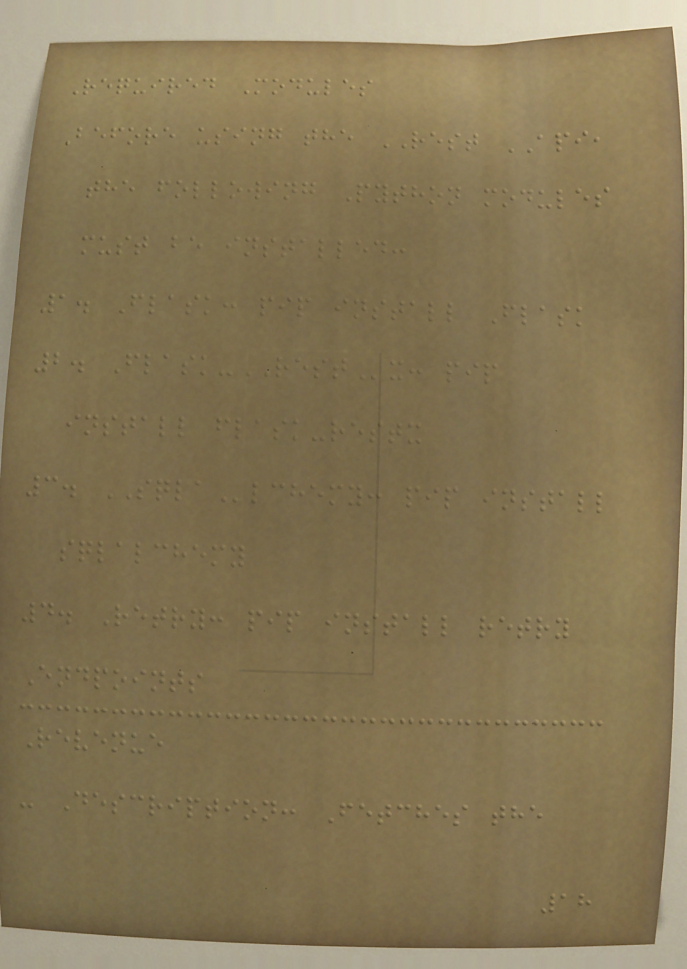Required Modules
Before using the REST API,
the following Python modules
must be installed:
1. Flask: pip install Flask
2. Flask-RESTx: pip
install flask-restx
3. SQLAlchemy: pip install
sqlalchemy
4. Retry: pip install retry
Endpoints
Revenue
- Description: Fetches the
18
